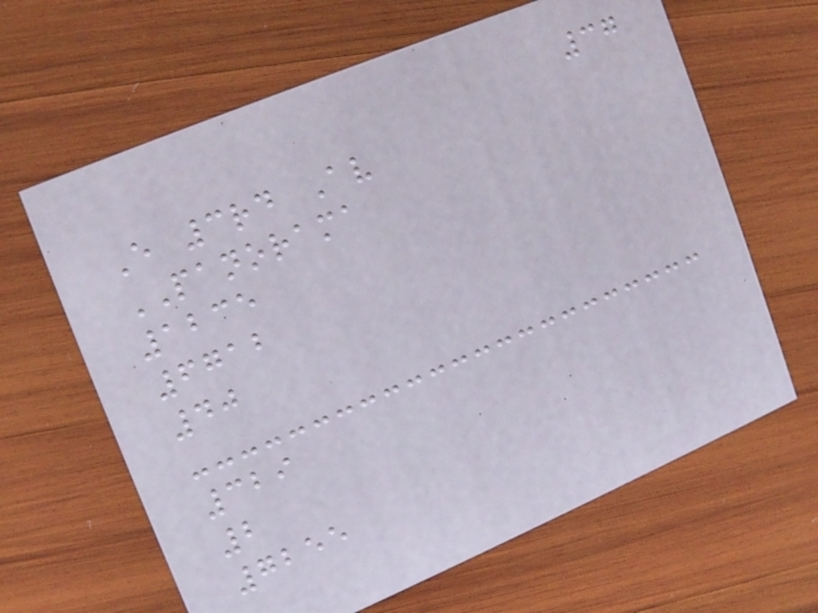37
E 3rd Av
PANORAMA
1235
6712
40
329
2
7255
